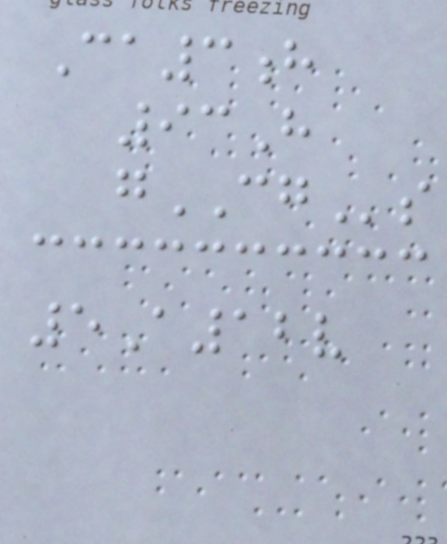Ca3h
93H
gCGs
5A12v
